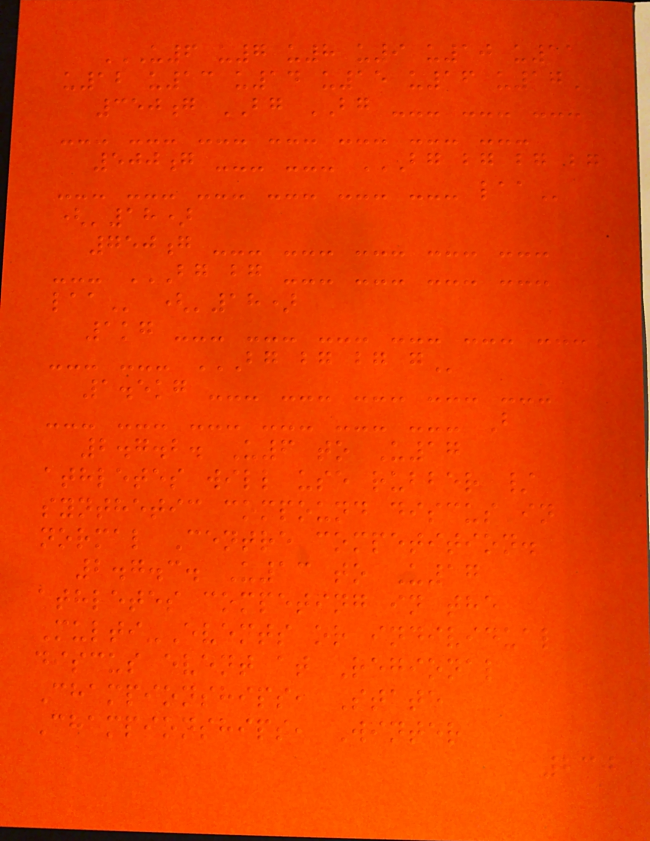U6 U7 U8 U9 U10 U11
U12 U13 U14 U15 U16 U17
350g BG BG --- --- ---
--- --- --- --- --- --- ---
500g --- --- BG BG BG BG
--- --- --- --- --- --- LAA
('18)
750g --- --- --- --- ---
--- BG BG --- --- --- ---
LAA ('18)
1kg --- --- --- --- --- ---
--- --- BG BG BG G
1.5kg --- --- --- --- ---
--- --- --- --- --- --- B
2.7.2. U6 to U17
athletes will use rubber /
synthetic compound discus in
normal Centre competition.
2.7.3. U13 to U17
athletes competing in the
Multi-Events or individual
discus event at Regional
Championships, State
Championships, Winter
230
